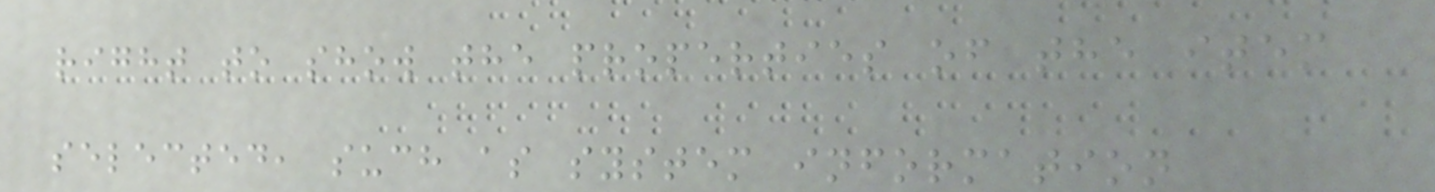right to show the properties of the item
selected, such as system information
